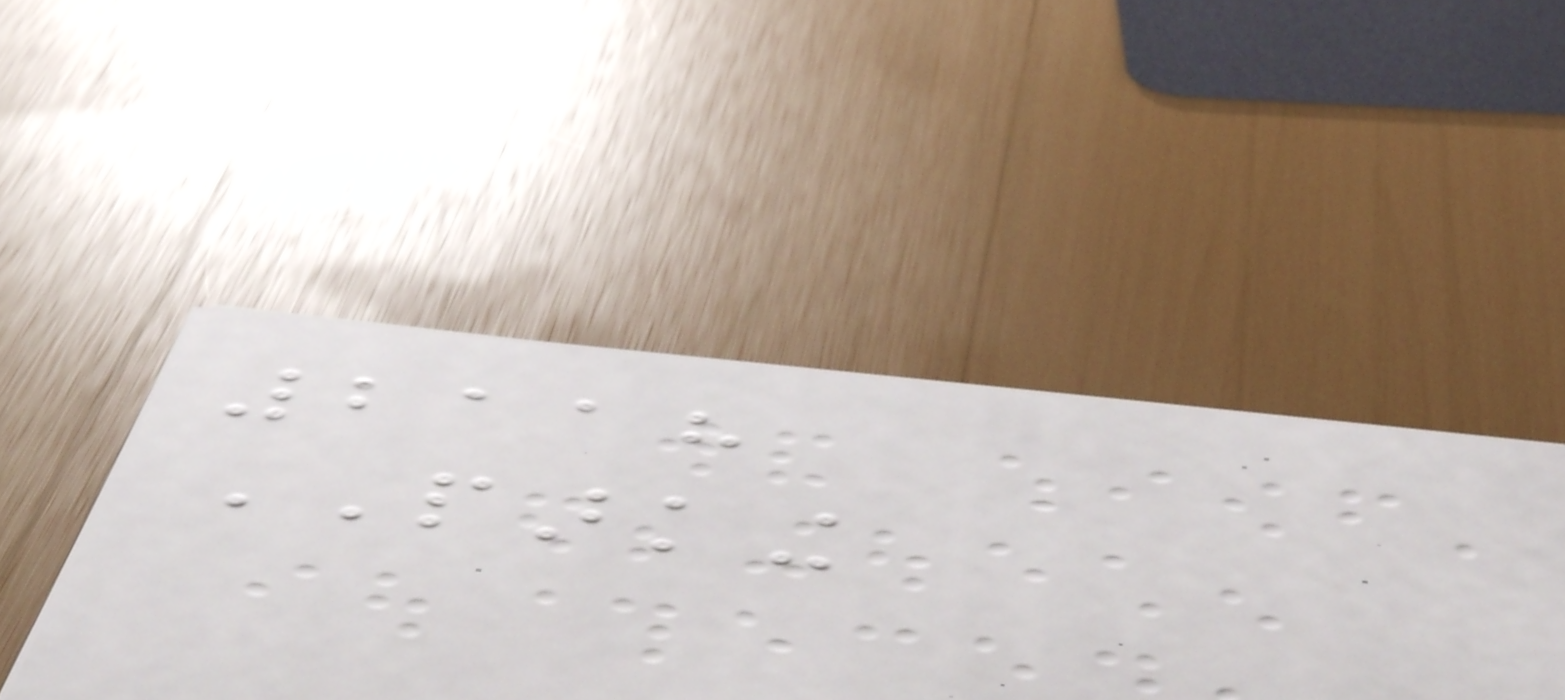2118
PARKING
